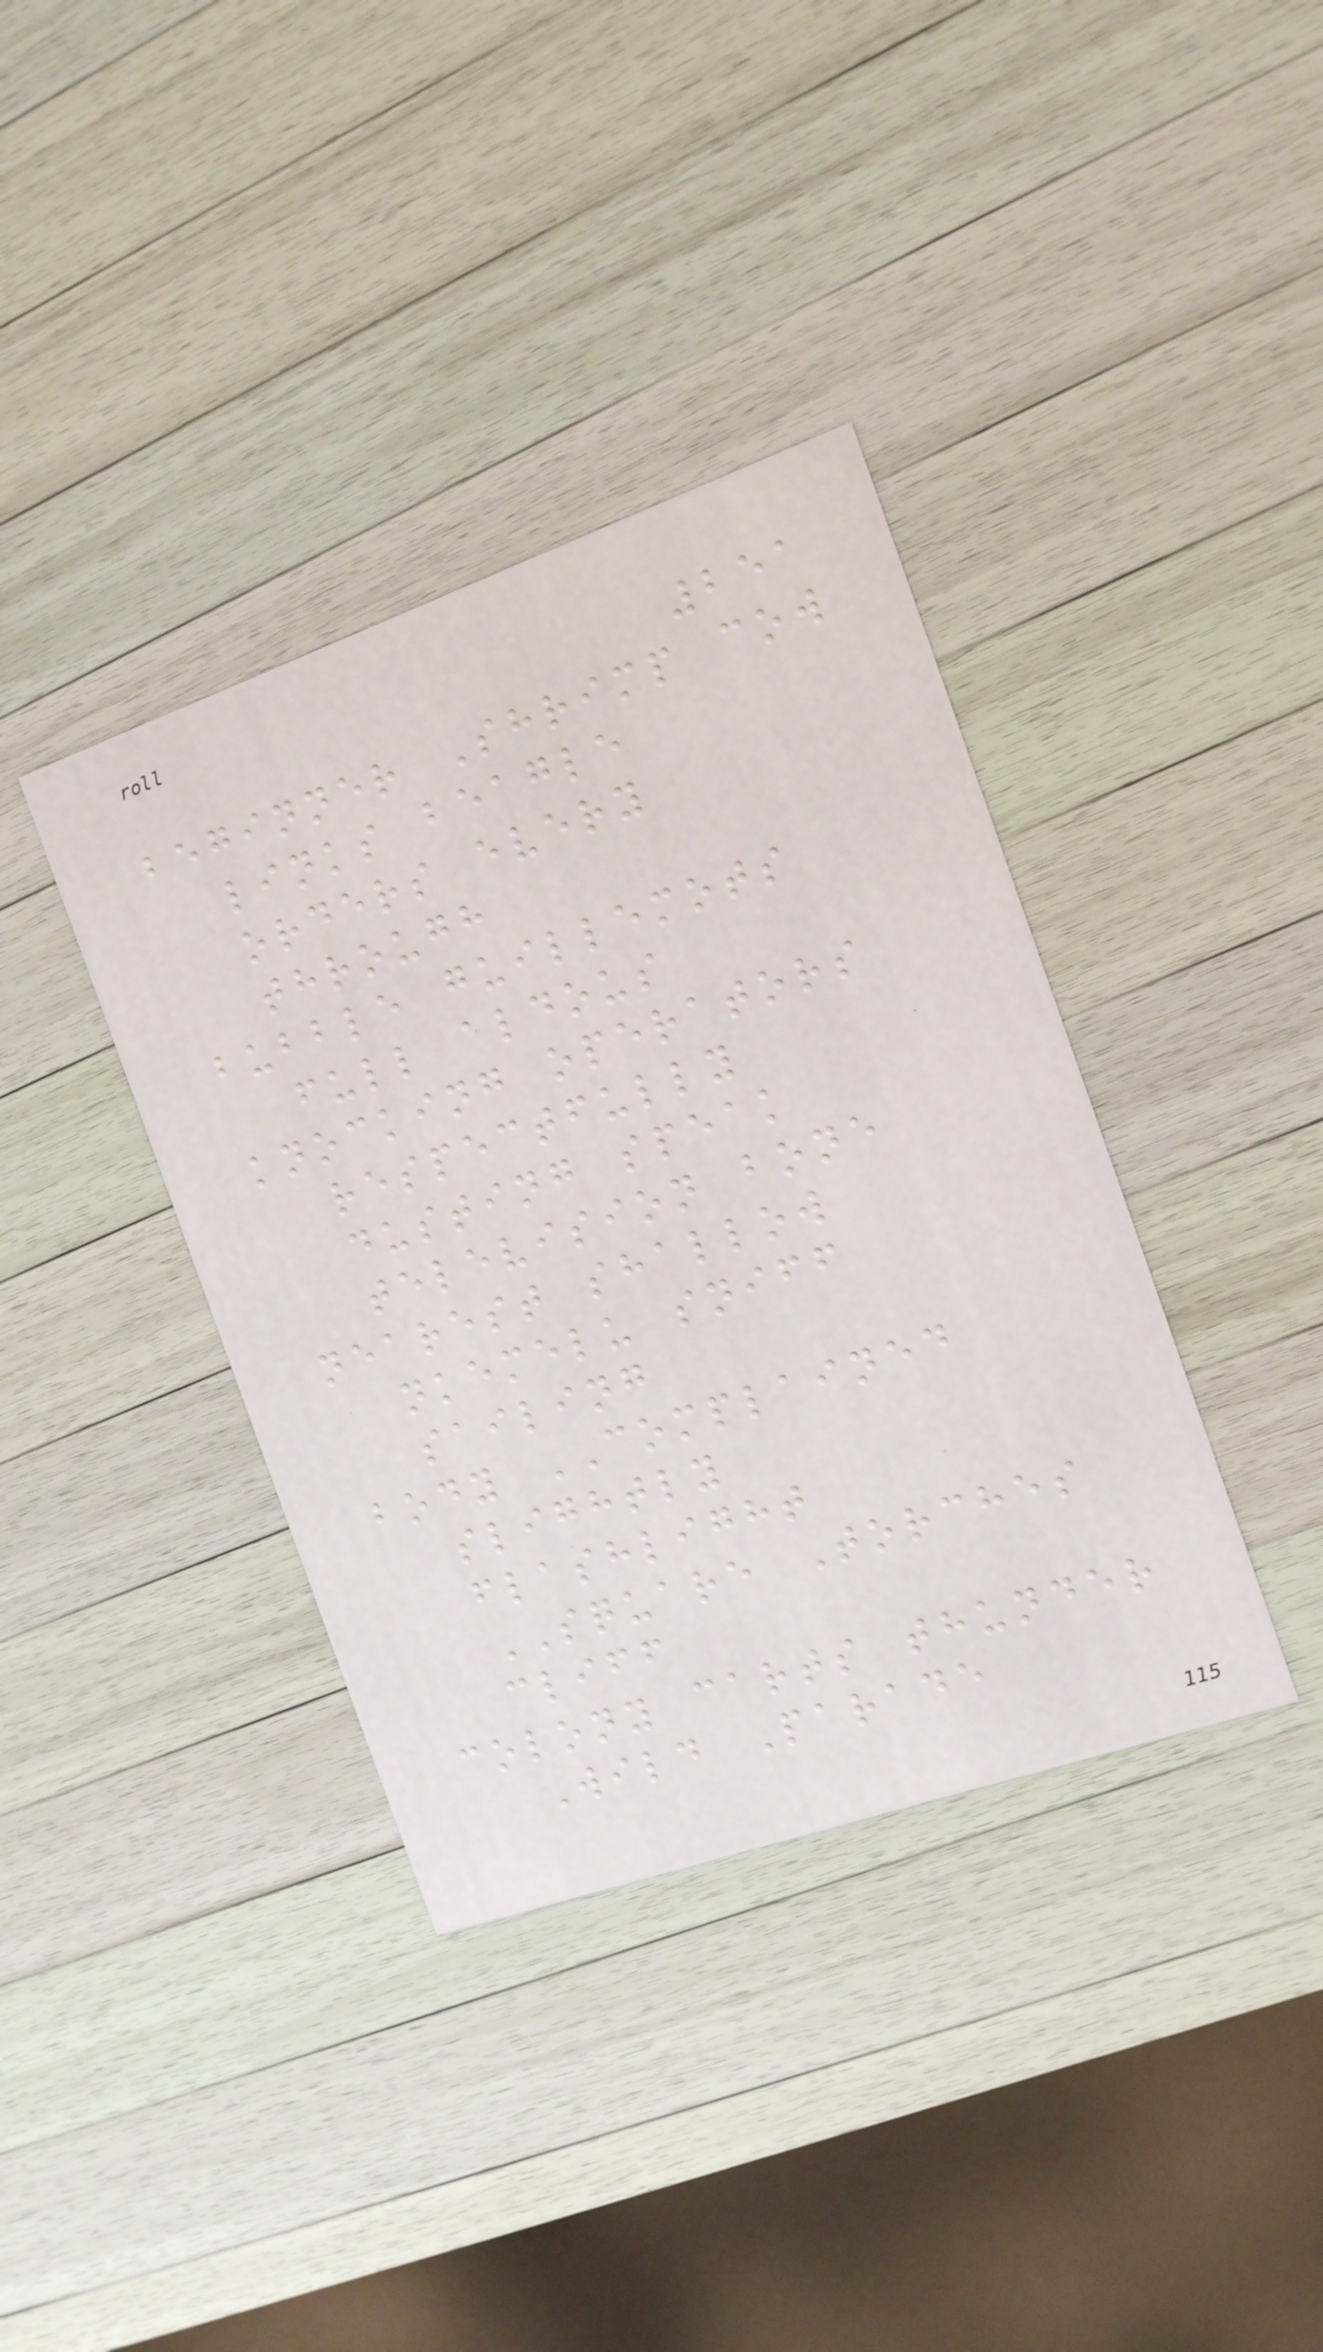251
beginner Shrimp cow
links beagle
orders every
through
bubble guillemots
full aldous
knocking operators
respectfully
dusting speak
television bone
nearest shallow
nkemelu sniff
sailing
body COMPLAINED
slightly
flashlight
SQUARE Torches
cliff
colony carts thunder
Wild Parade
